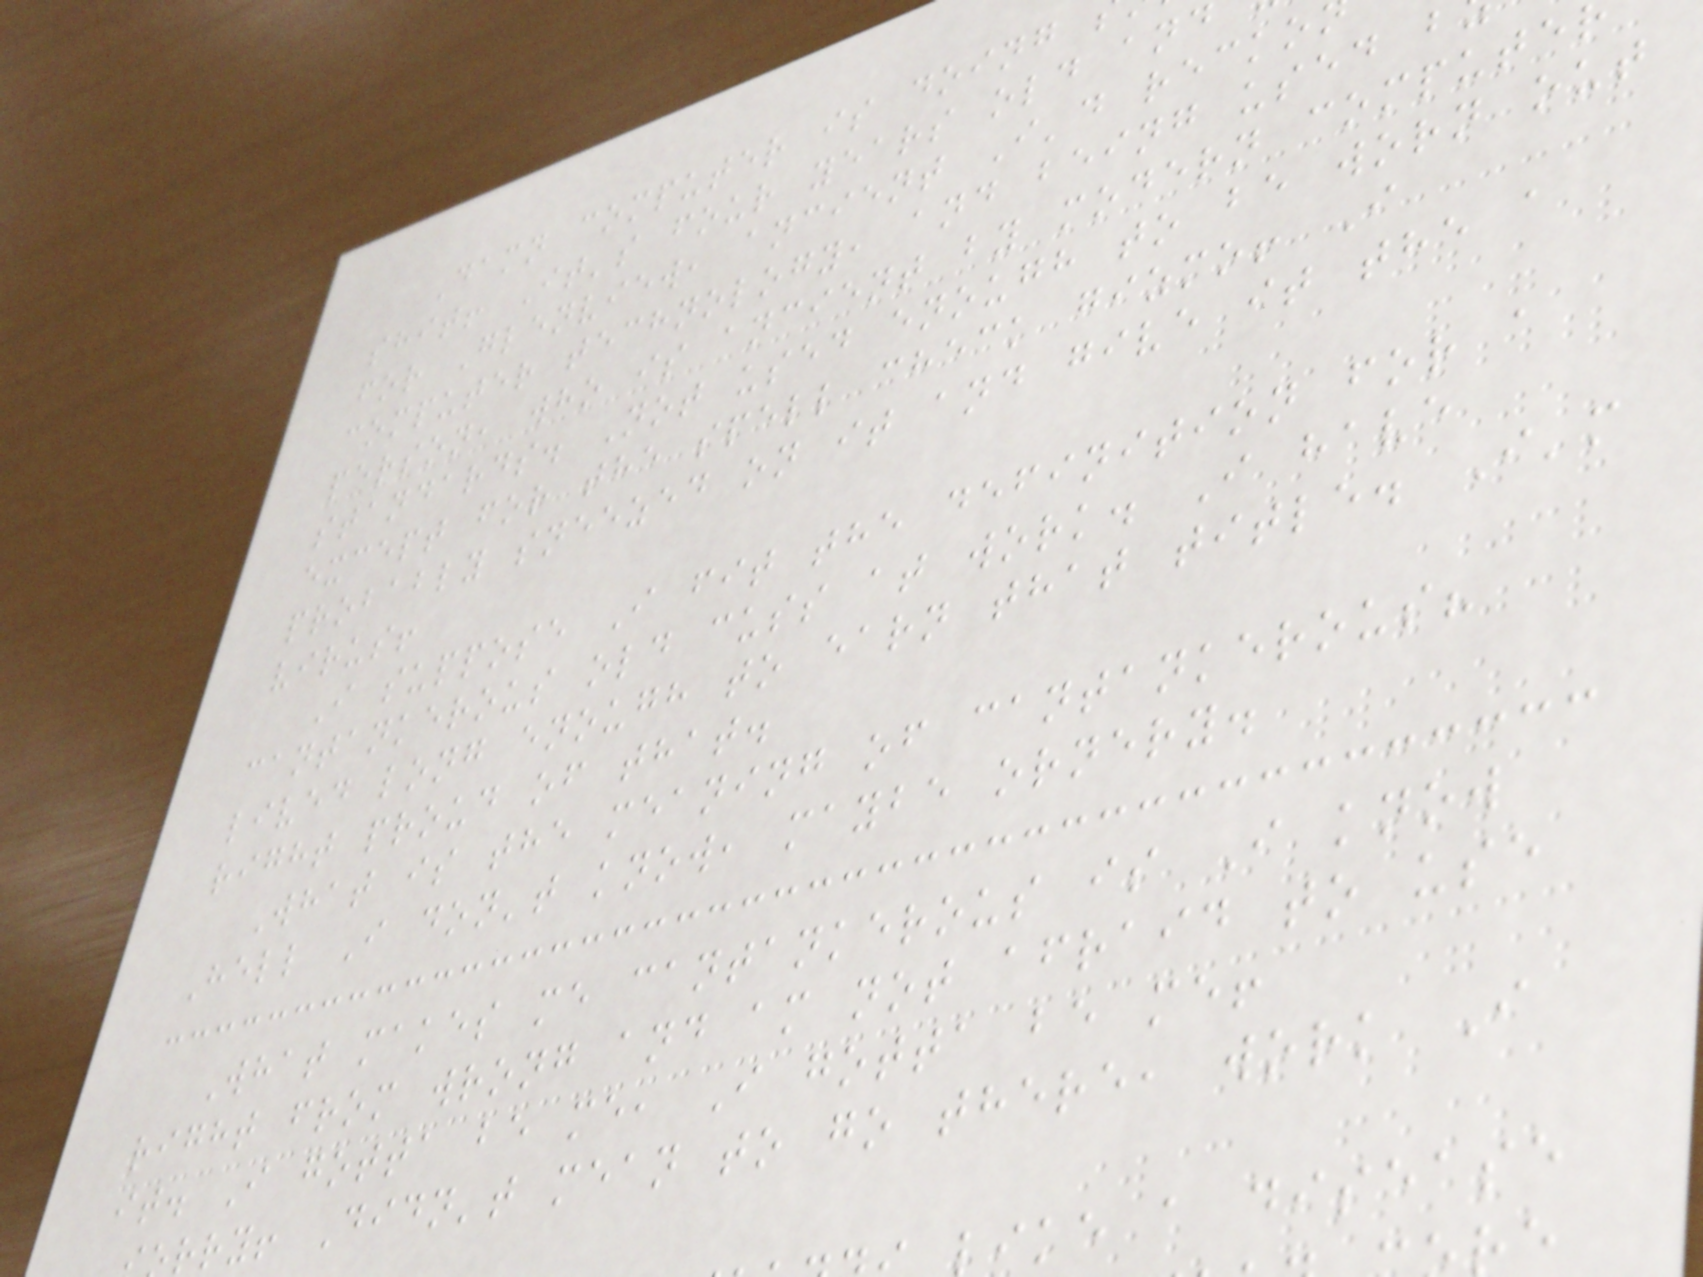Damn computer is doing
shit! It's four years old and
for Glenview, ancient I'd recko
computer technology, and being used b
person, who is ancient by modern compute
standards. Not used enough to be worn out
except for the spell check gizmo! I
probably sneezed on it and give it the a
virus!
I suppose I fit the definition for a
cantankerous old cuss at work. I have
lived long enough to earn that title. I'm
right proud of that.
What is the meaning of cantankerous?
Hell I don't know, maybe ornery.
What makes me cantankerous is I know
right from wrong and am not afraid to use
it. I gotta be me, I gotta be me!
rry! Didn't mean to go there, work I
ike a disease
